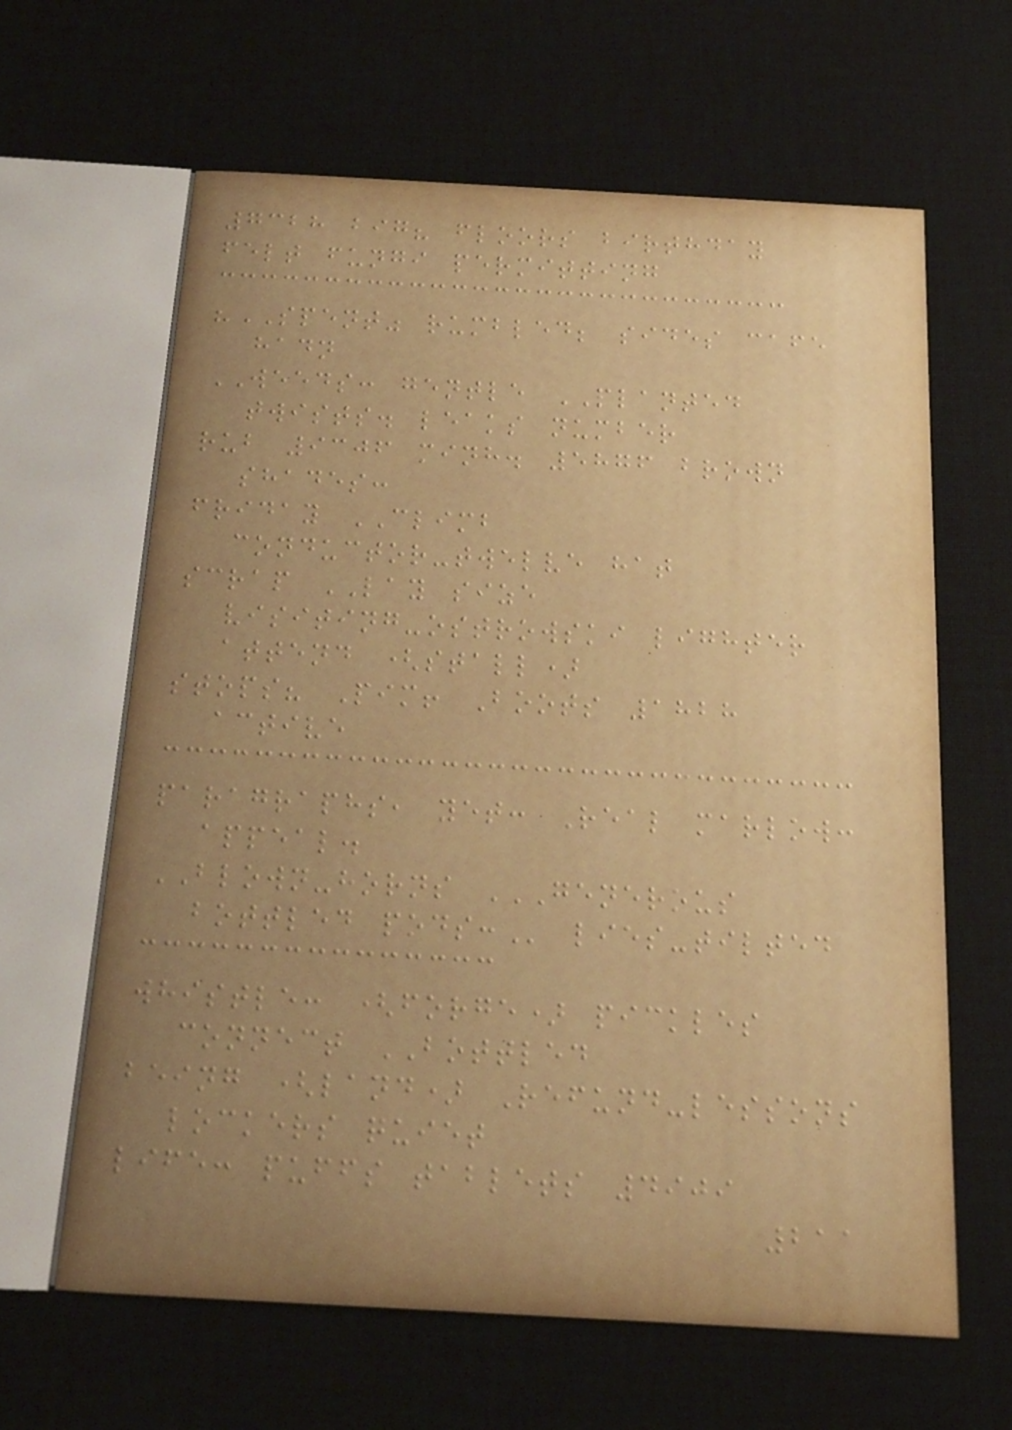7328 big? floors birthday
felt fungi permitting
"SPENT" rumbled; sides cafe
hadn
WEEDS: gentle PLANTED
twists. leaks number
rub 9306 minh. 5876 brown
shades:
friday CLIMB
conductor-twelve hat
scrap LAY size
visiting-ostrowski lighter
attend (stall)
stops? Pim! Boots 1828
active
paragraphs, yet: Real marlow:
appeal.
BLOWN-horns GENEROUS
BOTTLED PODS: lies-tilted
whistle: (forge) pickles
connect BOTTLED
being (land) Refund-lessons
lockers quiet
life: puffs tablets 4909
211
